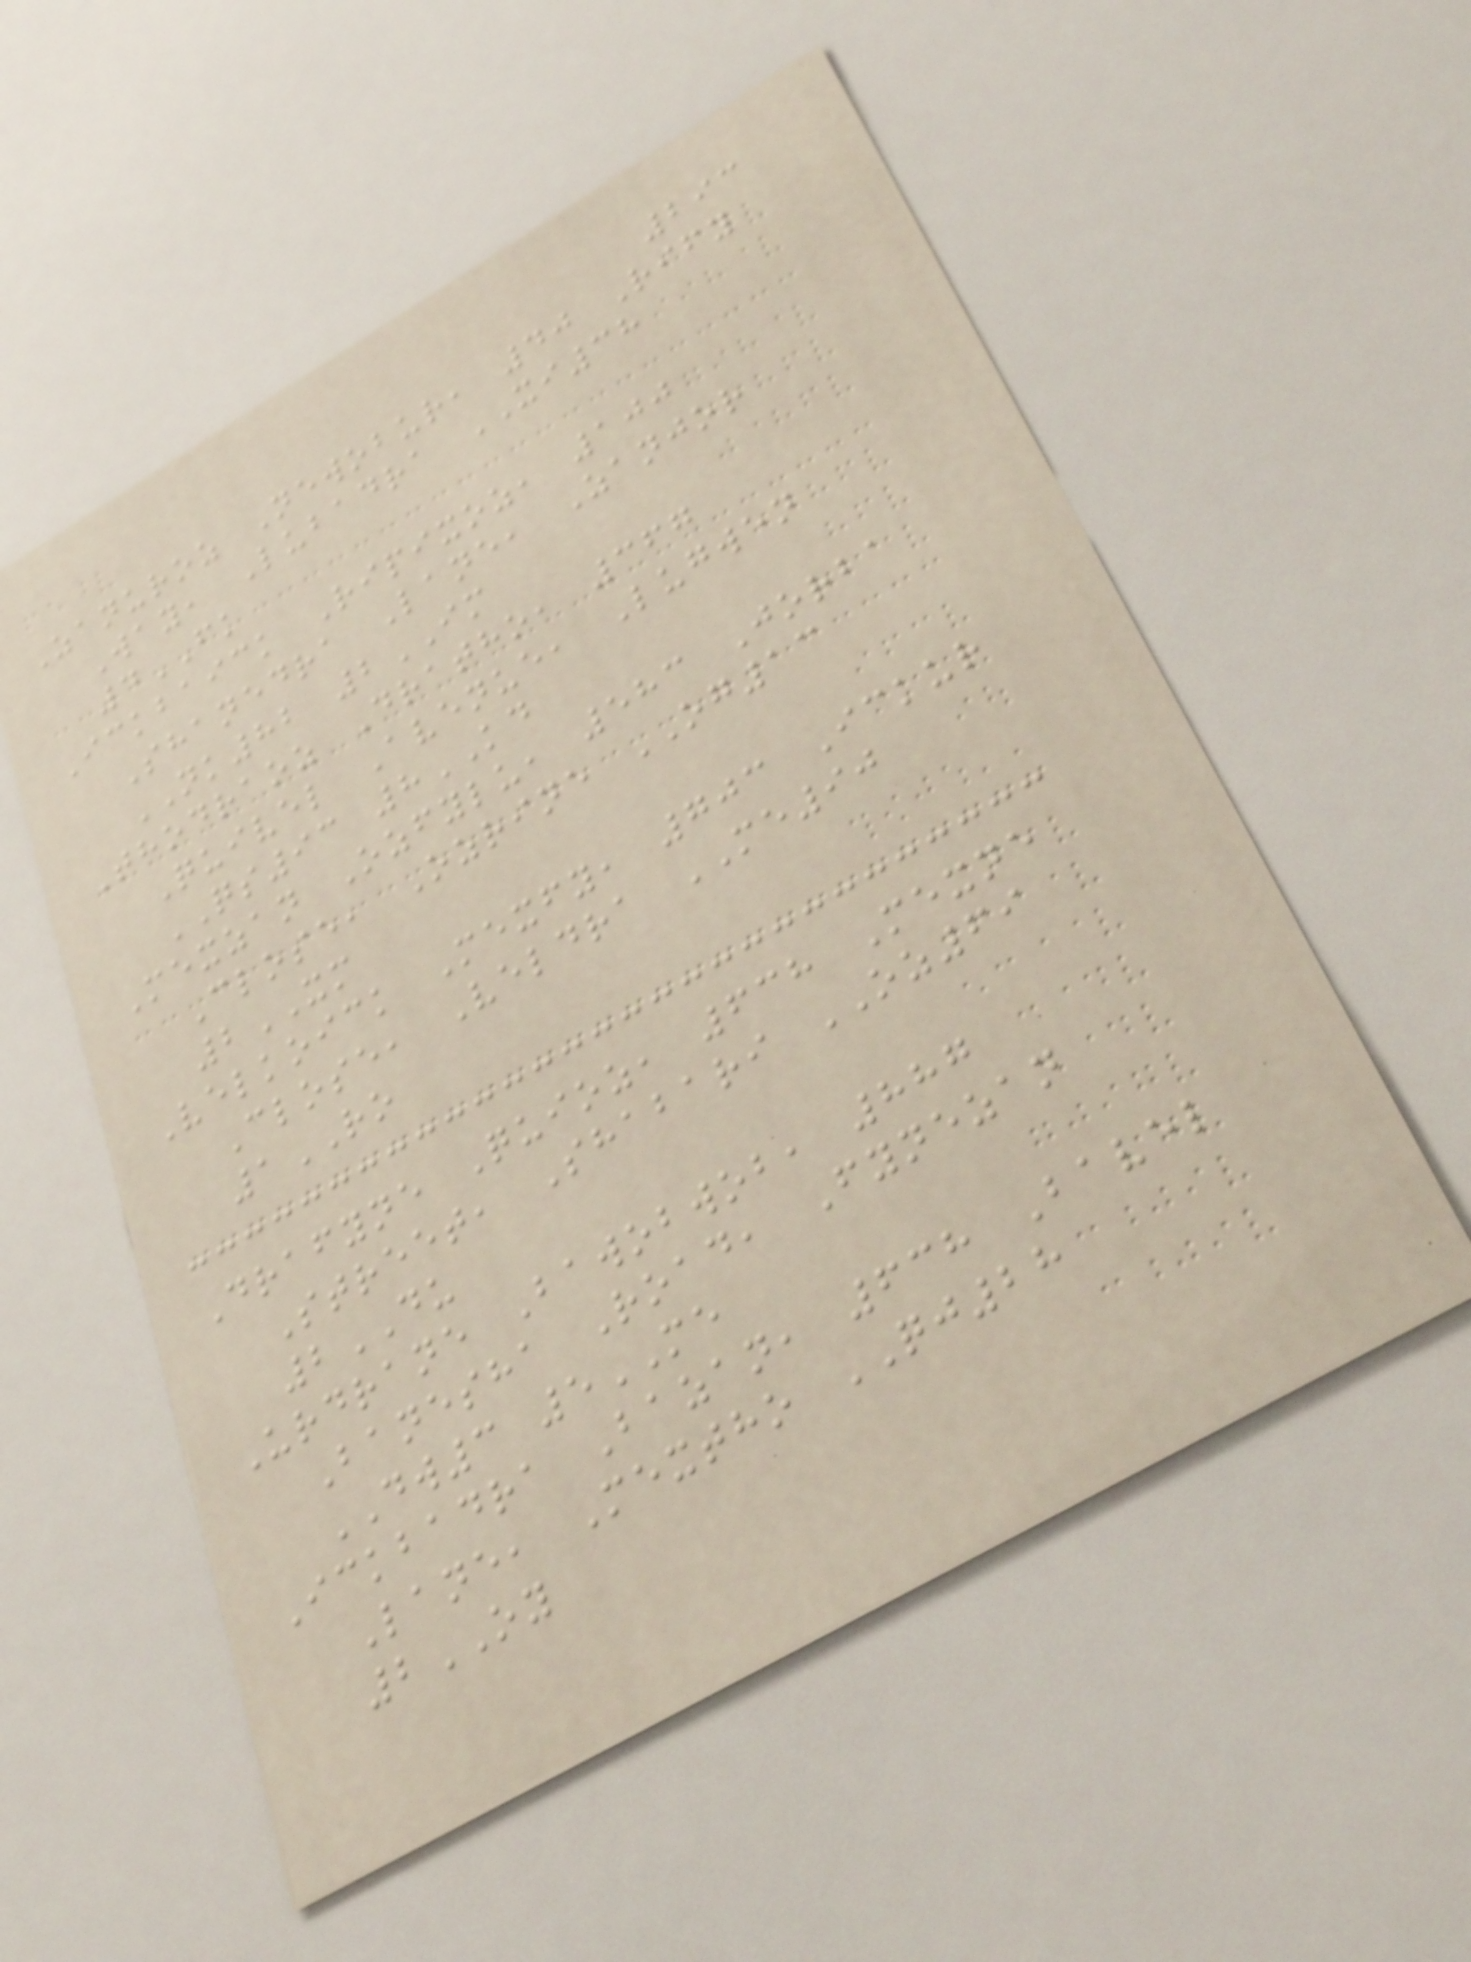293
Zanuroz Newobur, 40 Rify
Way, Lubadra XI38
4FK
Ickbaick Ripixoz, 100
Shanedra Lane, Zanjor
NK82 2IM
Thodraoz Dratho, 367
Quivel Avenue, Lugwen
QS93 8KD
Mexzan Ozfylu, 583 Jorba
Close, Ozrine OG13
2XM
Velkoick Mexfy, 703 Ickur
Close, Veldra ME90
1RO
Drafyne Quioz, 638 Mexne
Street, Shabari OZ69
2DU
Urdrane Bawobwob, 887
Banesha Road, Fynezan
DW3 5ME
Ickbadra Bazan, 638 Bavel
Lane, Mextho QJ28
2OY
